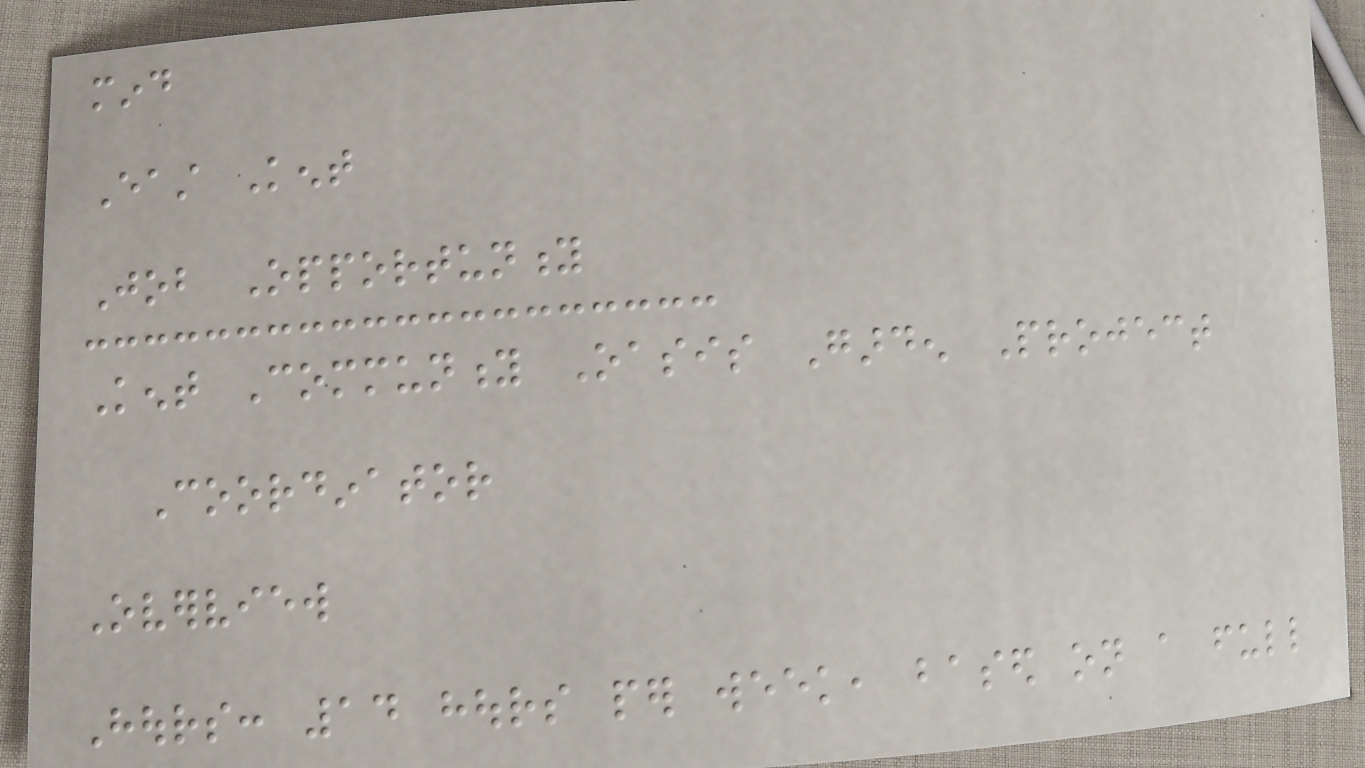mind
East Kent
Job Opportunity
Kent Community Oasis Garden Project
Coordinator
Overview
Hours: 14 hours per week, based on a full
